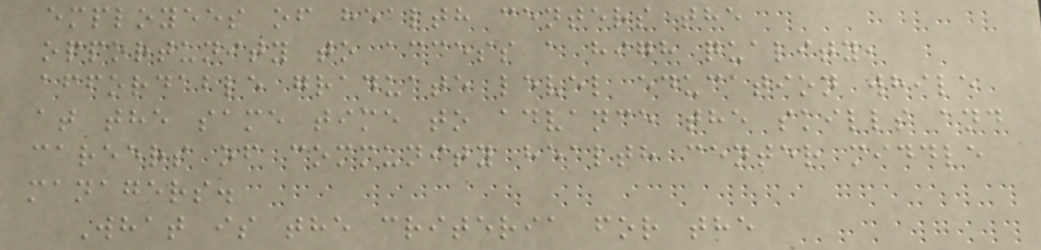employees of health centers the
opportunity to access a high quality,
affordable graduate level education while
at the same time to advance the skills and
careers of community health center middle
managers.
What is the criteria for the
